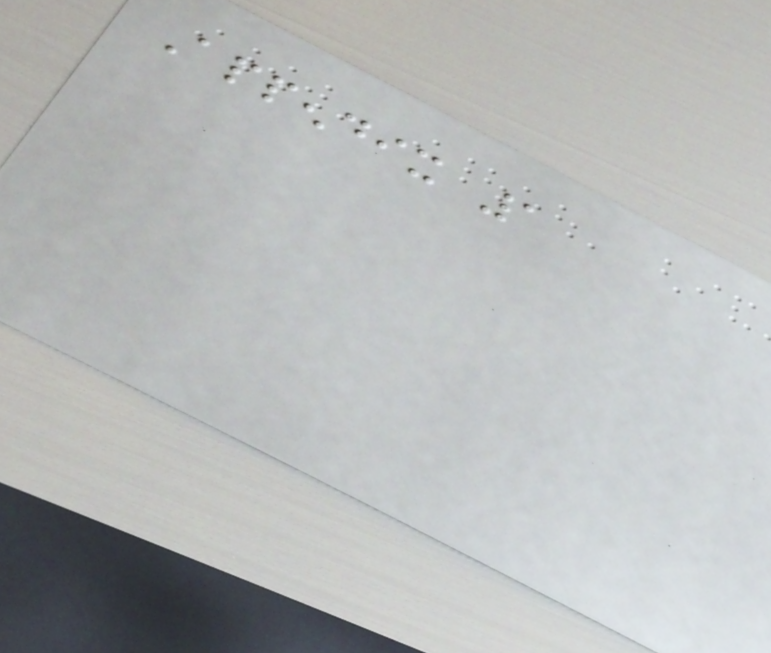Appendix 1
